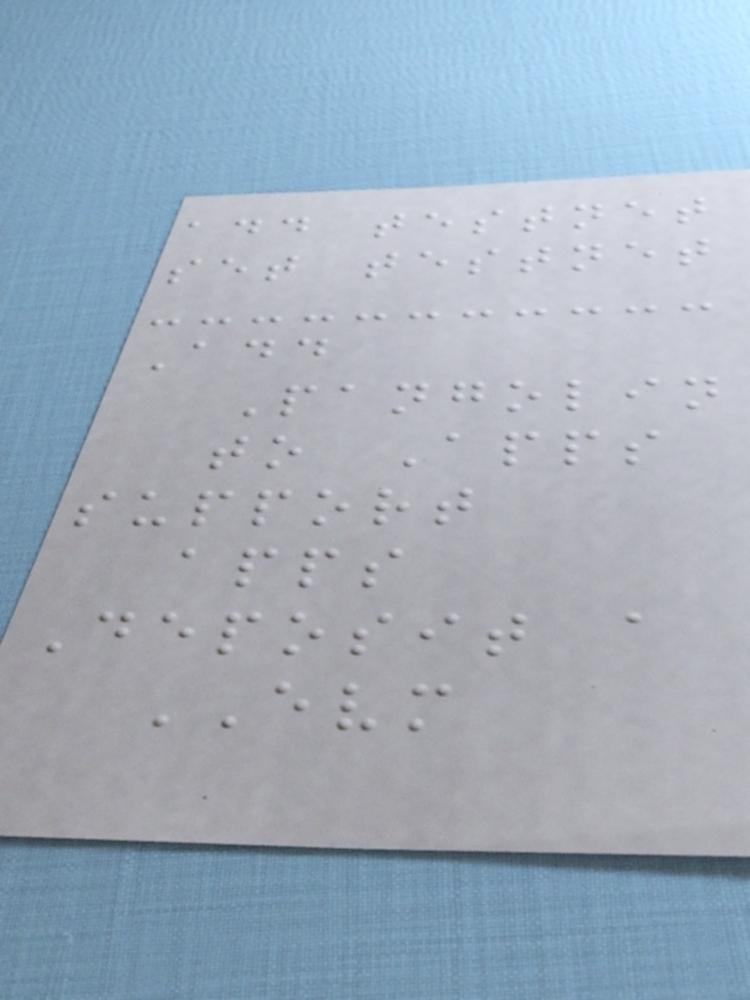add testnet
set testnet
Add
Pangolin
to Apps
support
apps
Deposit a
EVM
